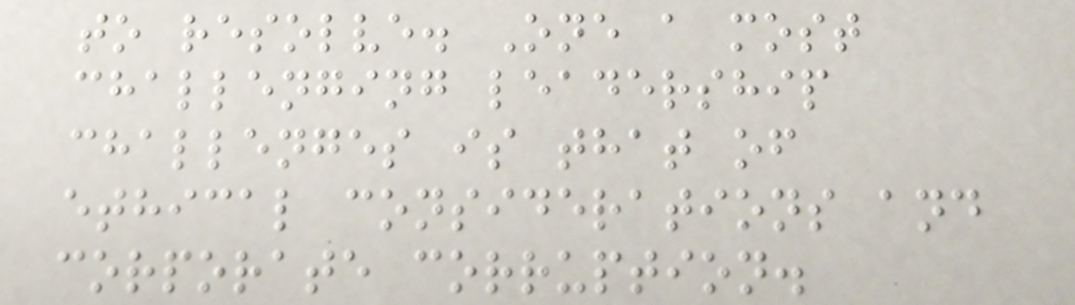to resolve. One a most
challenging leadership
challenges is that of
ethical considerations and
corporate corruption.
